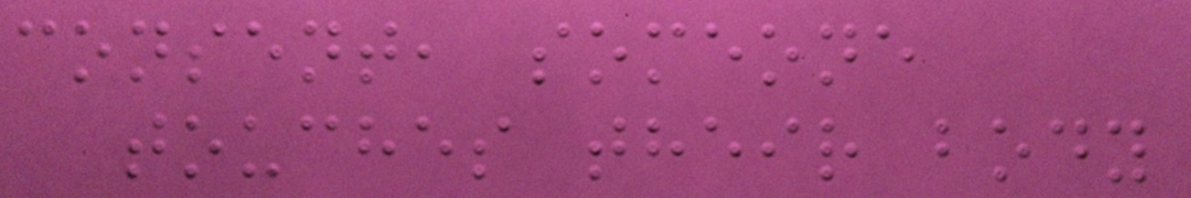consent, someone
touches their body
